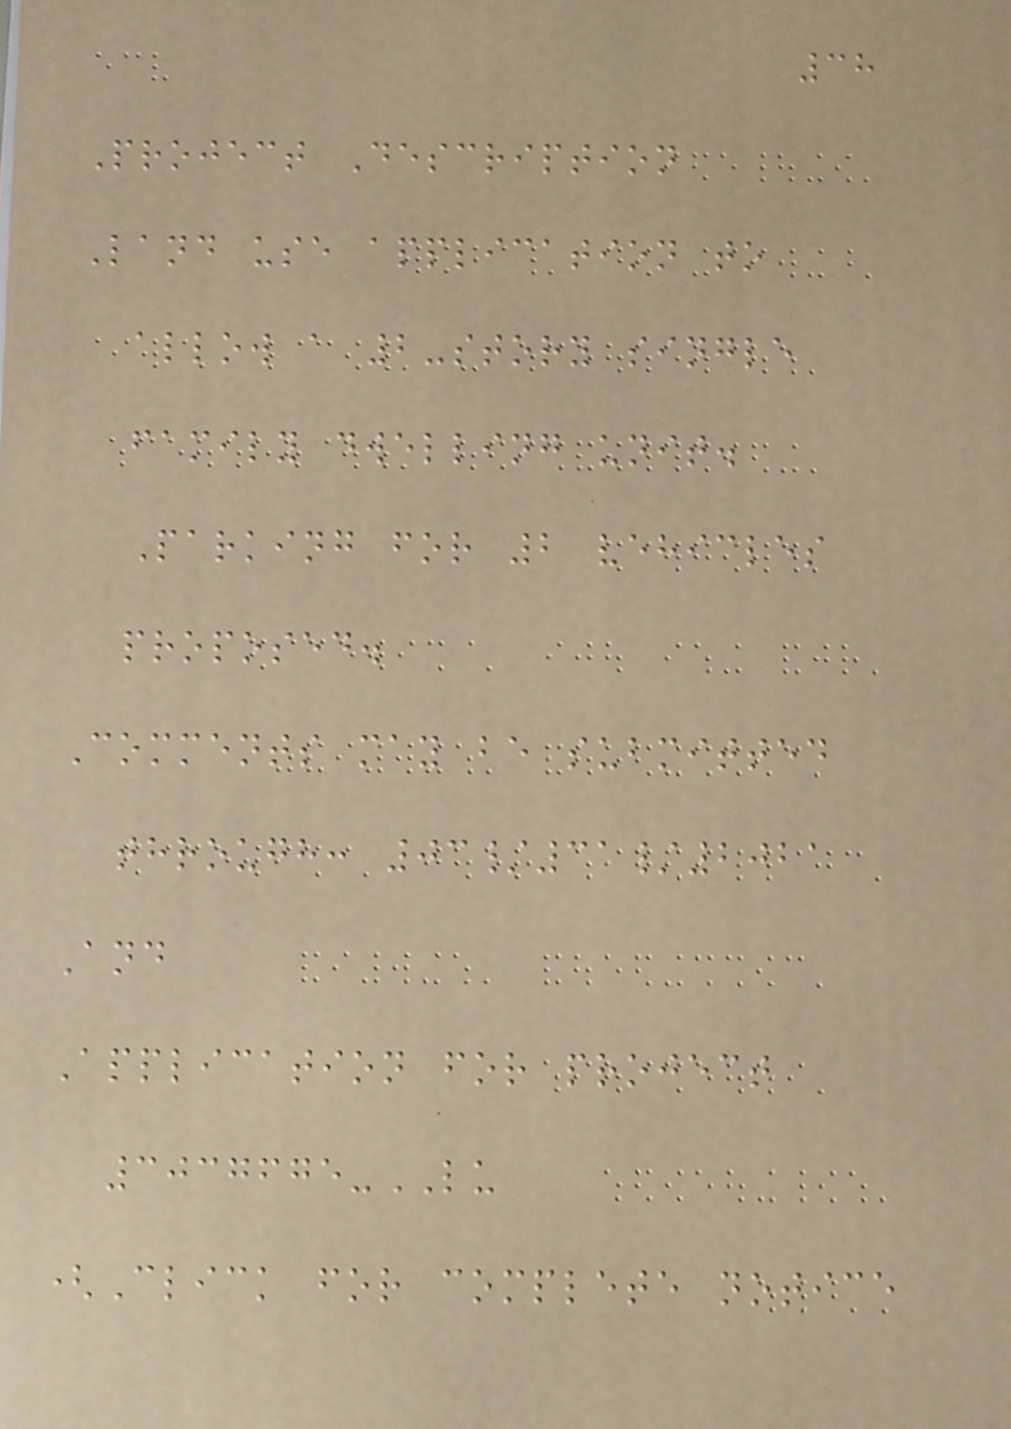38
Project Description
Land use application to
allow a 2-story single
family dwelling unit.
Parking for 2 vehicles
proposed.
Comments may be submitted
through: 03/31/2021
And
Application for project
3037675-LU
(Click for complete notice
